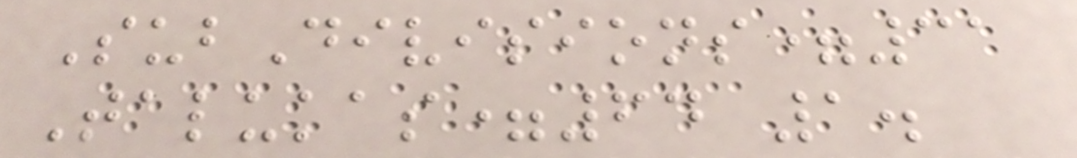SubDivisions=31
Talukas=64 1.
